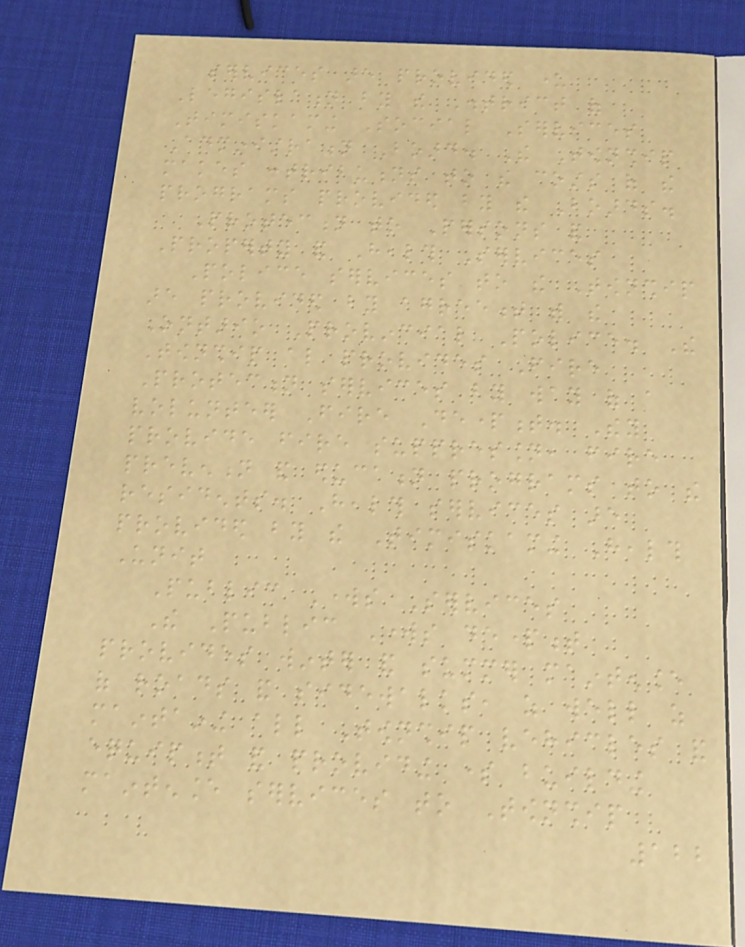services are provided under
Legislation by the District of
Timiskaming Social Services
Administration Board. The Township
makes contributions to the costs of the
programs provided by the Boards.
Protection to Persons and
Property and Health Services
Police services to the Township
are provided by agreement with the
Ontario Provincial Police. The
Township also provides Fire
Protection services by way of a
volunteer Fire Department. They
provide fire suppression, fire
prevention and education programs to the
residents. Health services are
provided by the Timiskaming Health
Unit
Public Works Services
The Public Works department
provides winter and summer maintenance
of roads and sidewalks, as well as
maintaining all Township vehicles and
equipment and providing some building
maintenance services to Township
122
